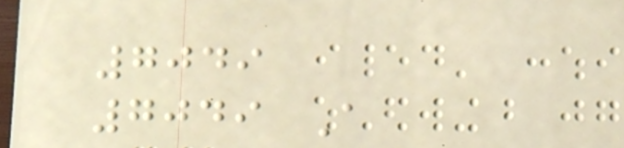7049
7049 A
